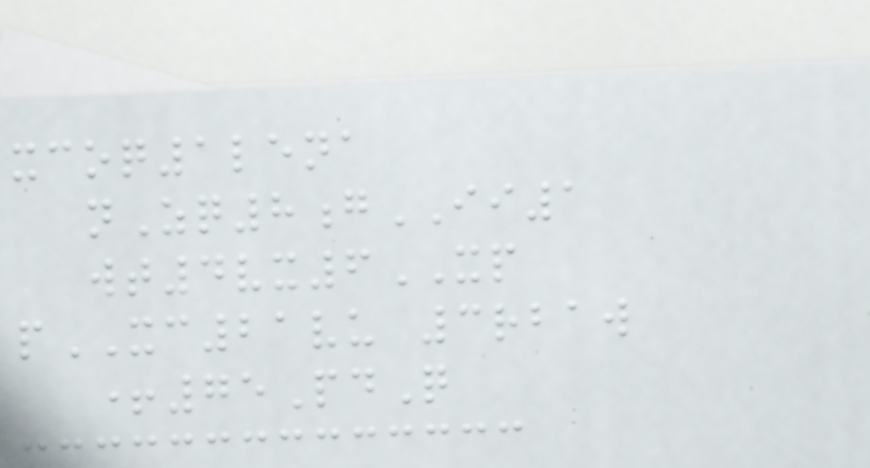xcoq1lena
nZq8gII1
wt4vx6XP
pXC21vu 3rbaw
+75PdQ
